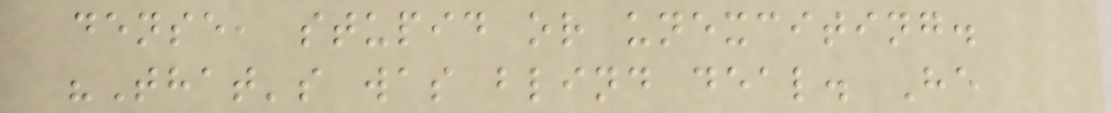dense, stupid or unexciting.
"That's was blind deal. He
